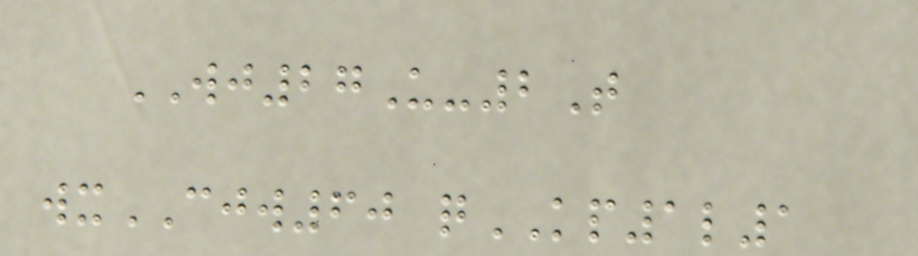WJ27U-2T
wxCJW60 qKP1l1
